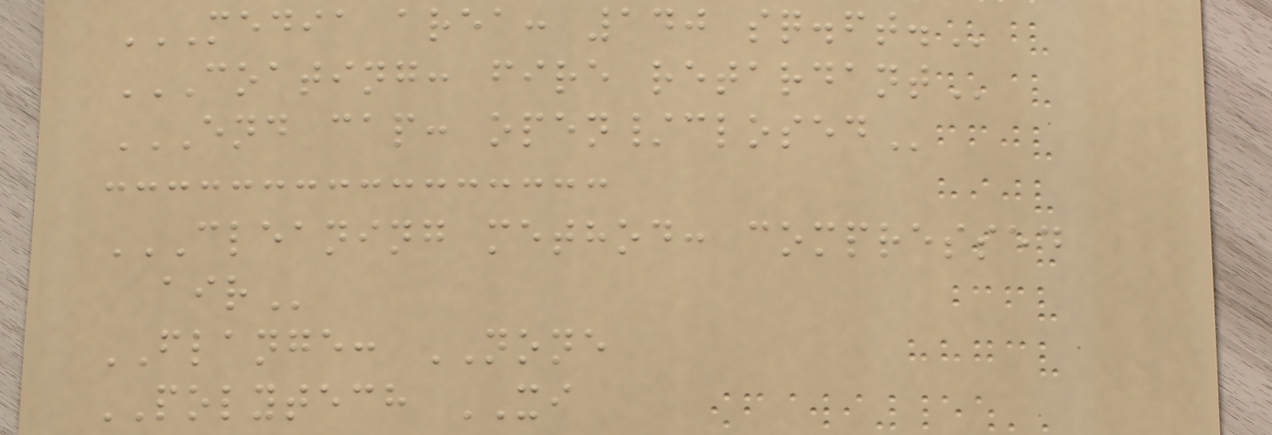MEDIA AREA: 140 SQ.FT.
COATING: FIRE RETARDANT
END CAP: OPEN/CLOSED
CLEANING METHOD: COMPRESSED
AIR
FLANGE: NONE
POLYTECH XI
